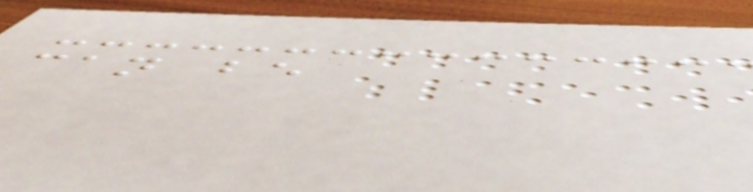can be
